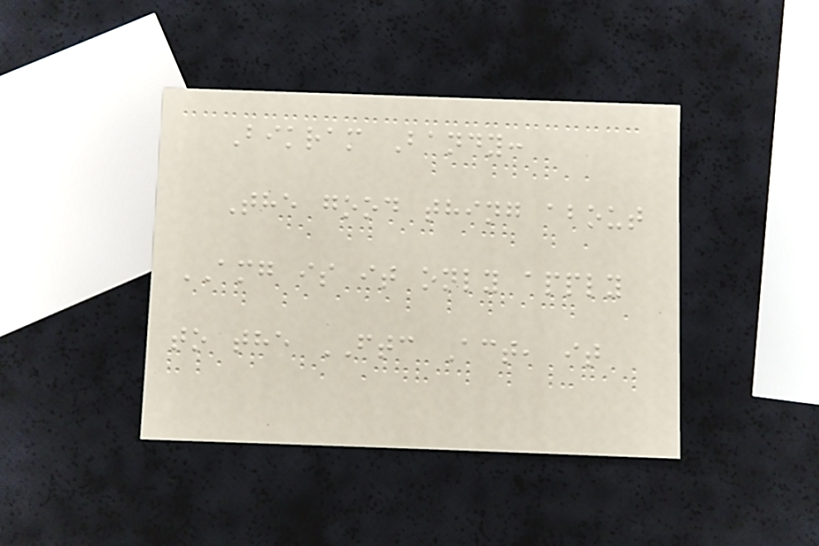Bikram Bandy:
The good thing about
AMG is it only apply
to the FTC Act, it
